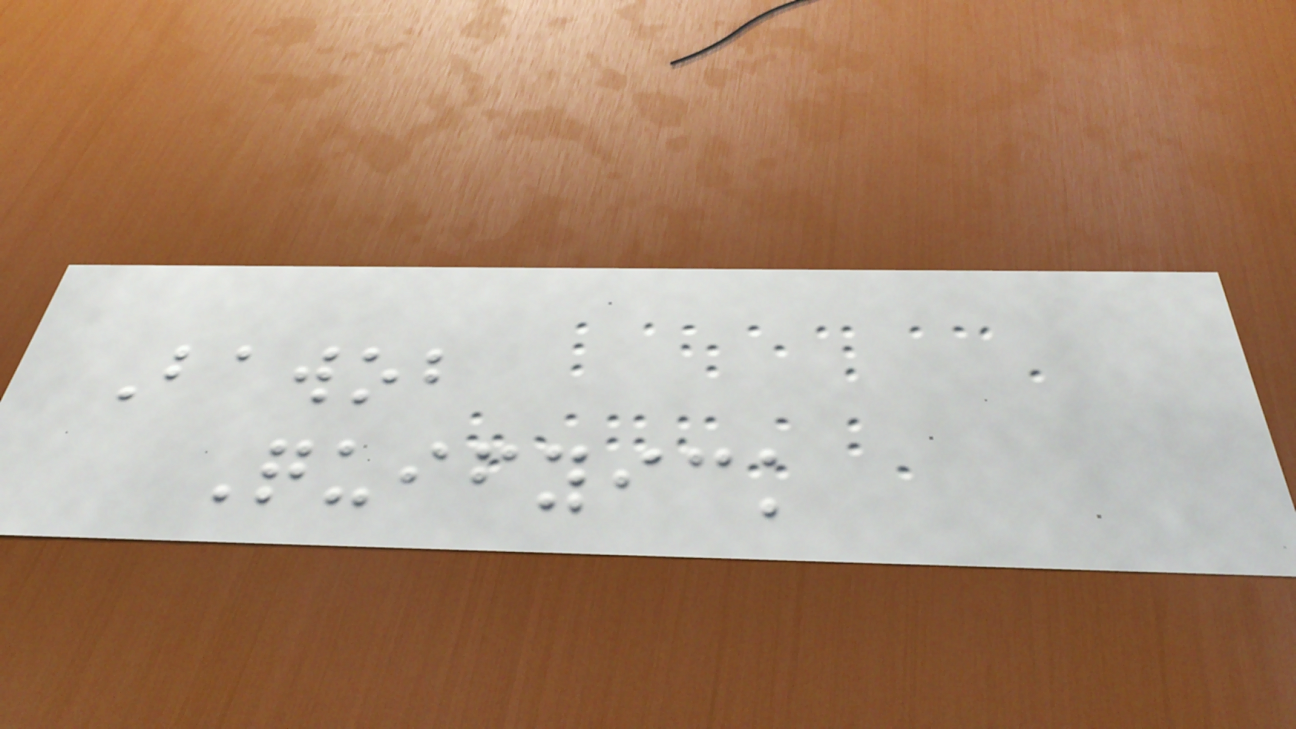Bawob
Quifyick
